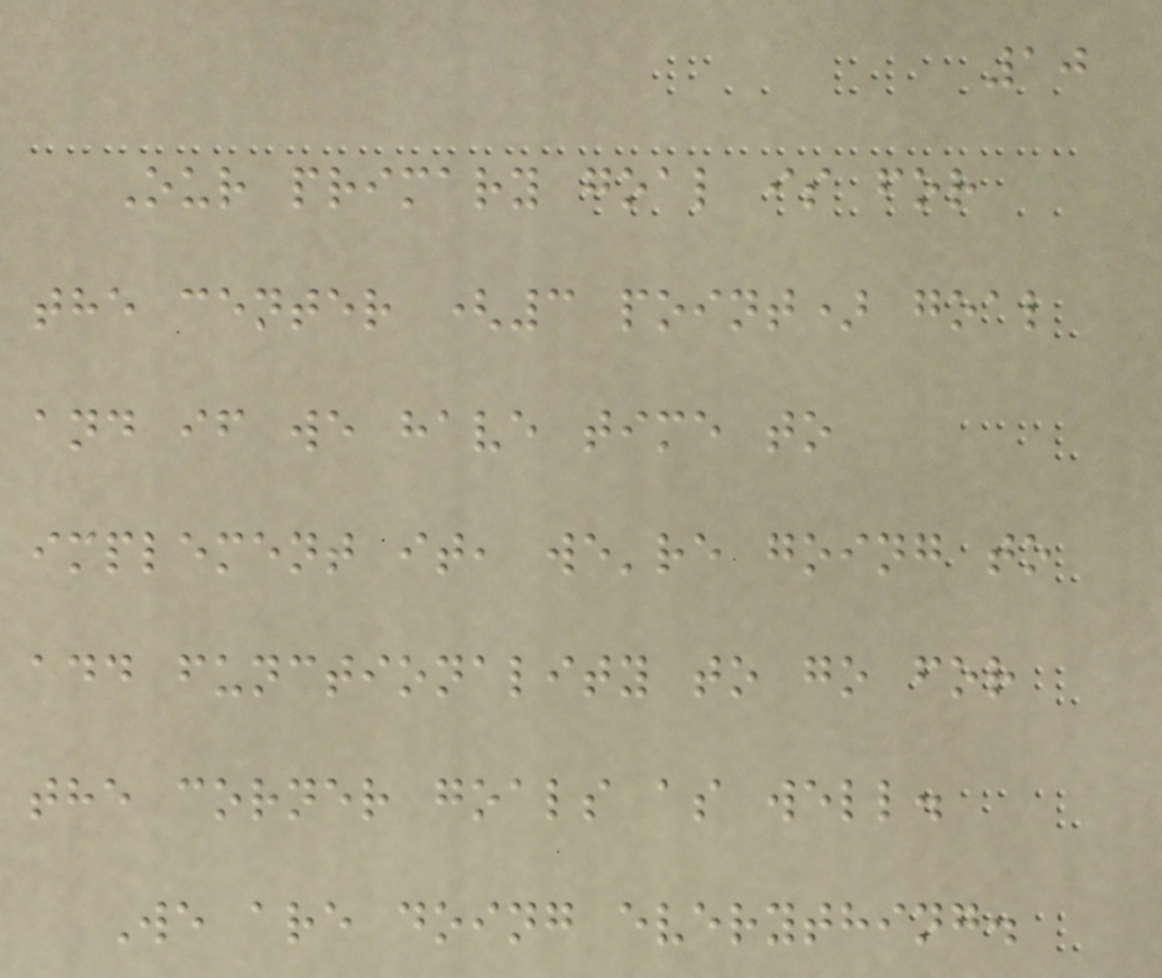10
Our primary goal is for
the center (3 point) goal
and if we have time to
implement it, we're going to
add functionality to go for
the corner goals as well.
We are doing everything.
